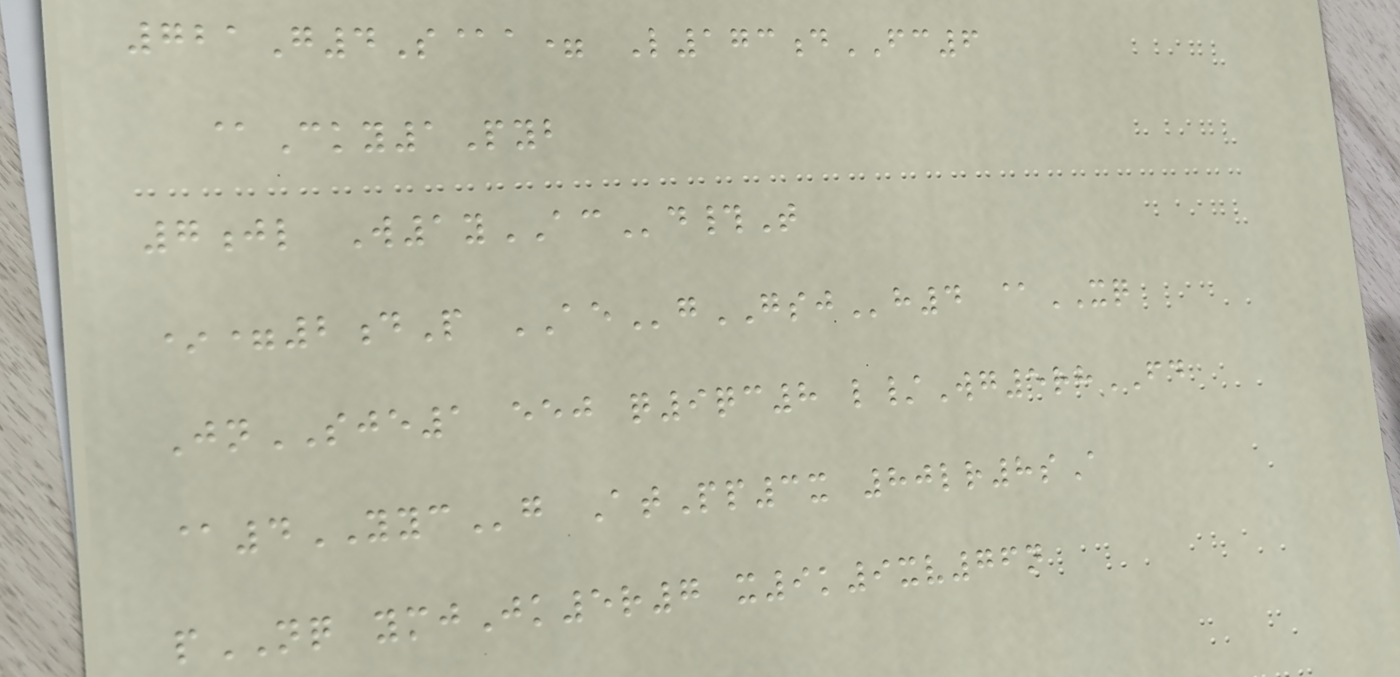721G4S@a= L173dFC6
@Cky1Pyb
7jl W1yACd#T
*=2dP AEgGSJh4 @XQ
JnSJE1 eej q9qc8 l/Wg5rhFD
@4YYCg AtPp3x 80lr8sA
pNQ ymjJk5r7 x9k9xv76n
